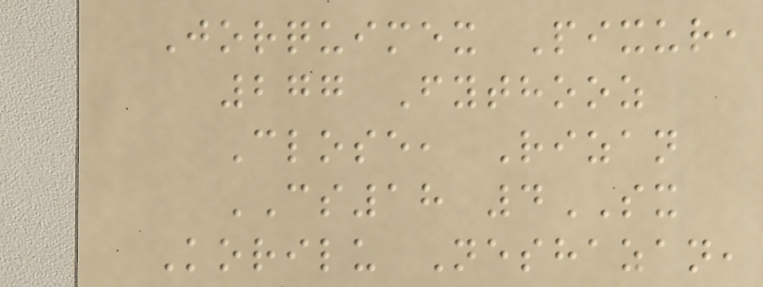Jorquimex Pixur,
277 Fythooz
Close, Rizan
CS18 4SX
Korilu Neshazan,
